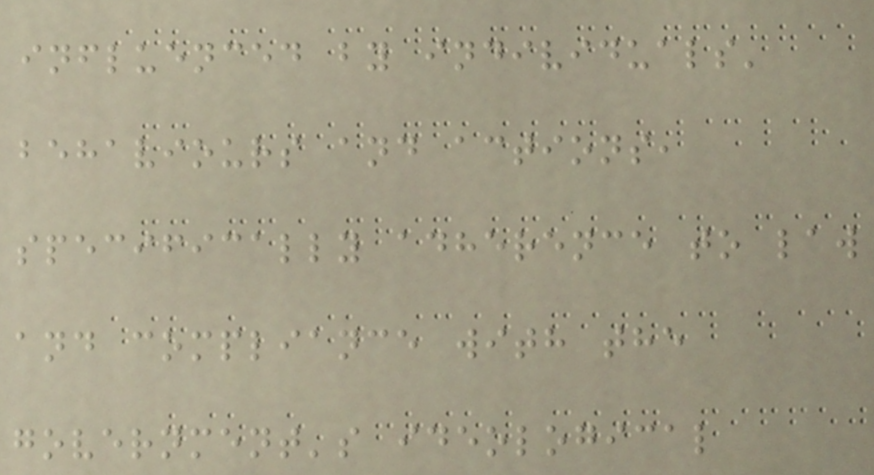influenced by individuals'
behaviours and actions,
specifically adherence to law
and compliance with the
government's ideological
